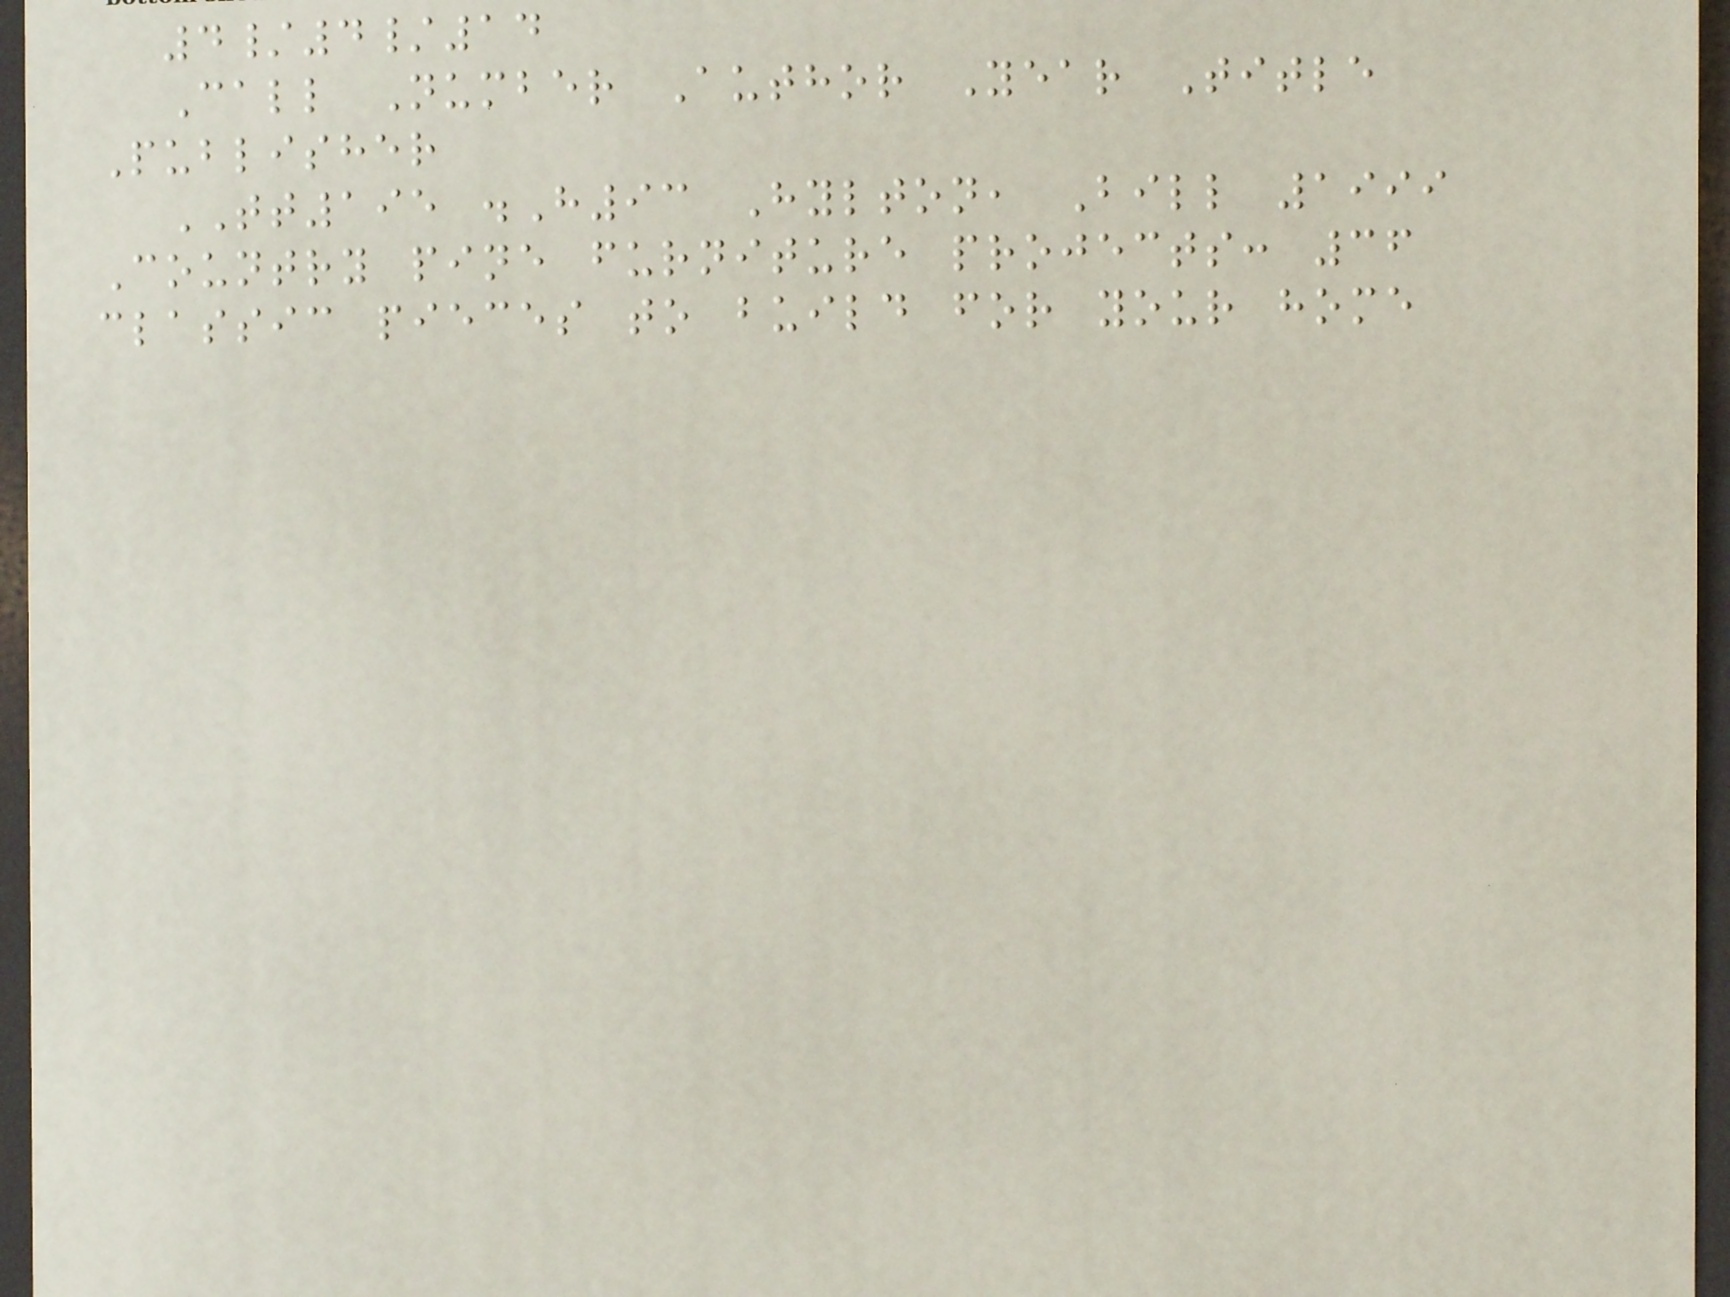4/4/14
Call Number Author Year Title
Publisher
TT195 .H93 Hylton, Bill 1999
Country pine furniture projects: 36
classic pieces to build for your home
